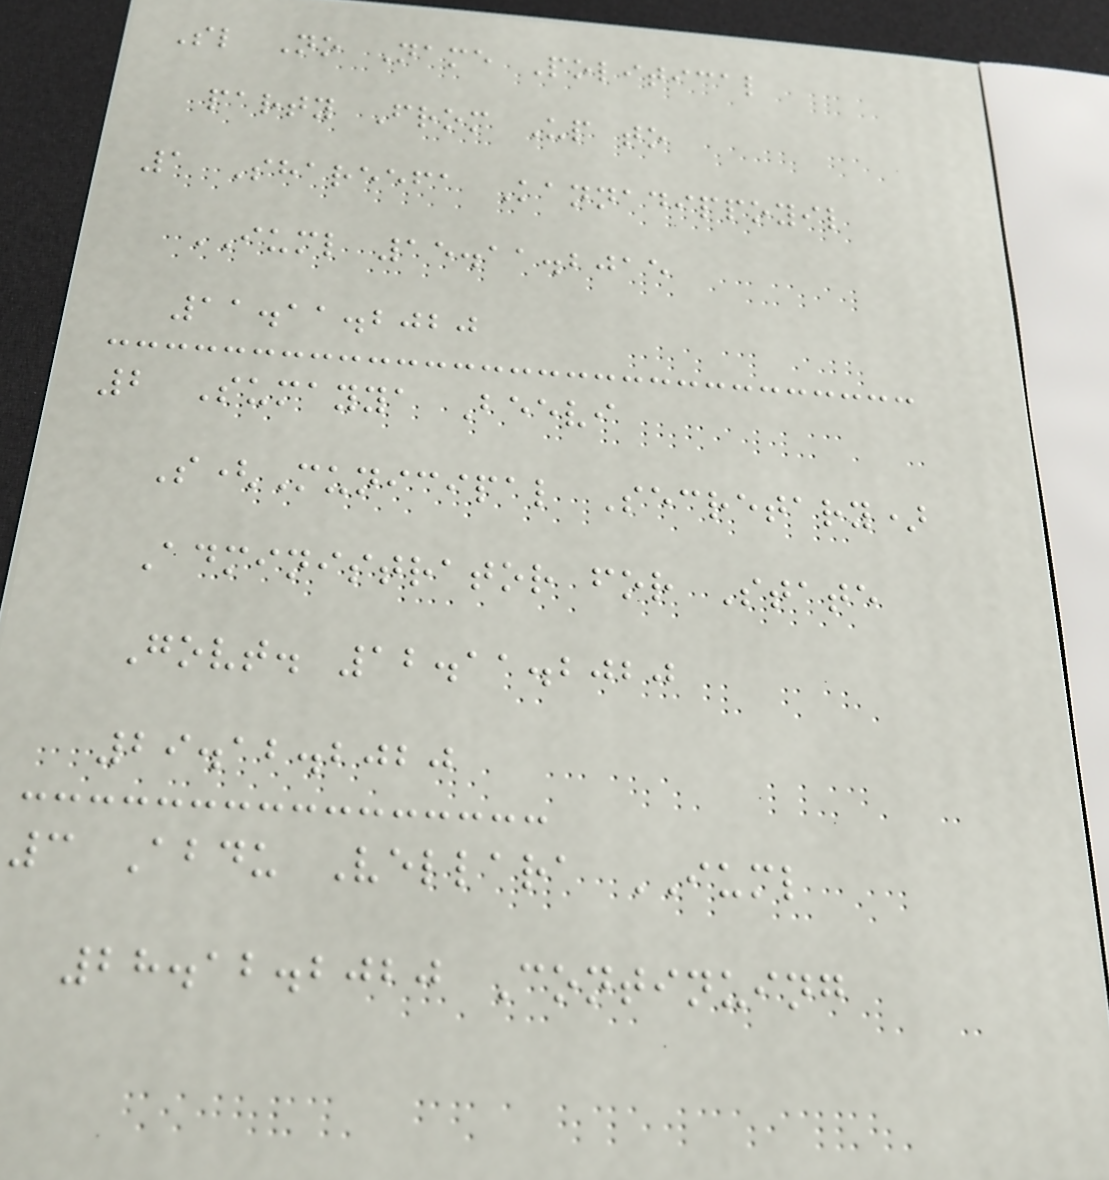Sl No Name Political
party From Up to
1 Shareefa Kannadippoyil
IUML 15.11.2015
11.11.2020
2 Sumayya Beevi
S(Municipal Secretary)
Administrator for State
Govt. 12.11.2020
29.12.2020
3 Abdu Vellara IUML
28.12.2020 Continuing
